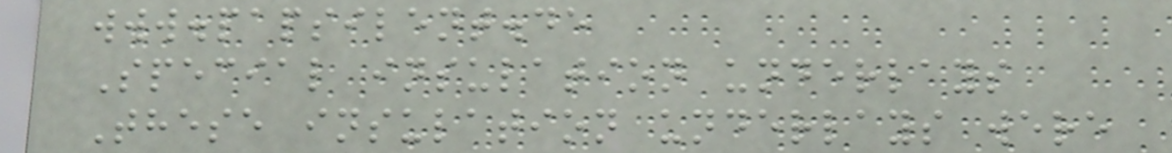www.papsilent.de
Special insulation underlays
These insulation underlays were
